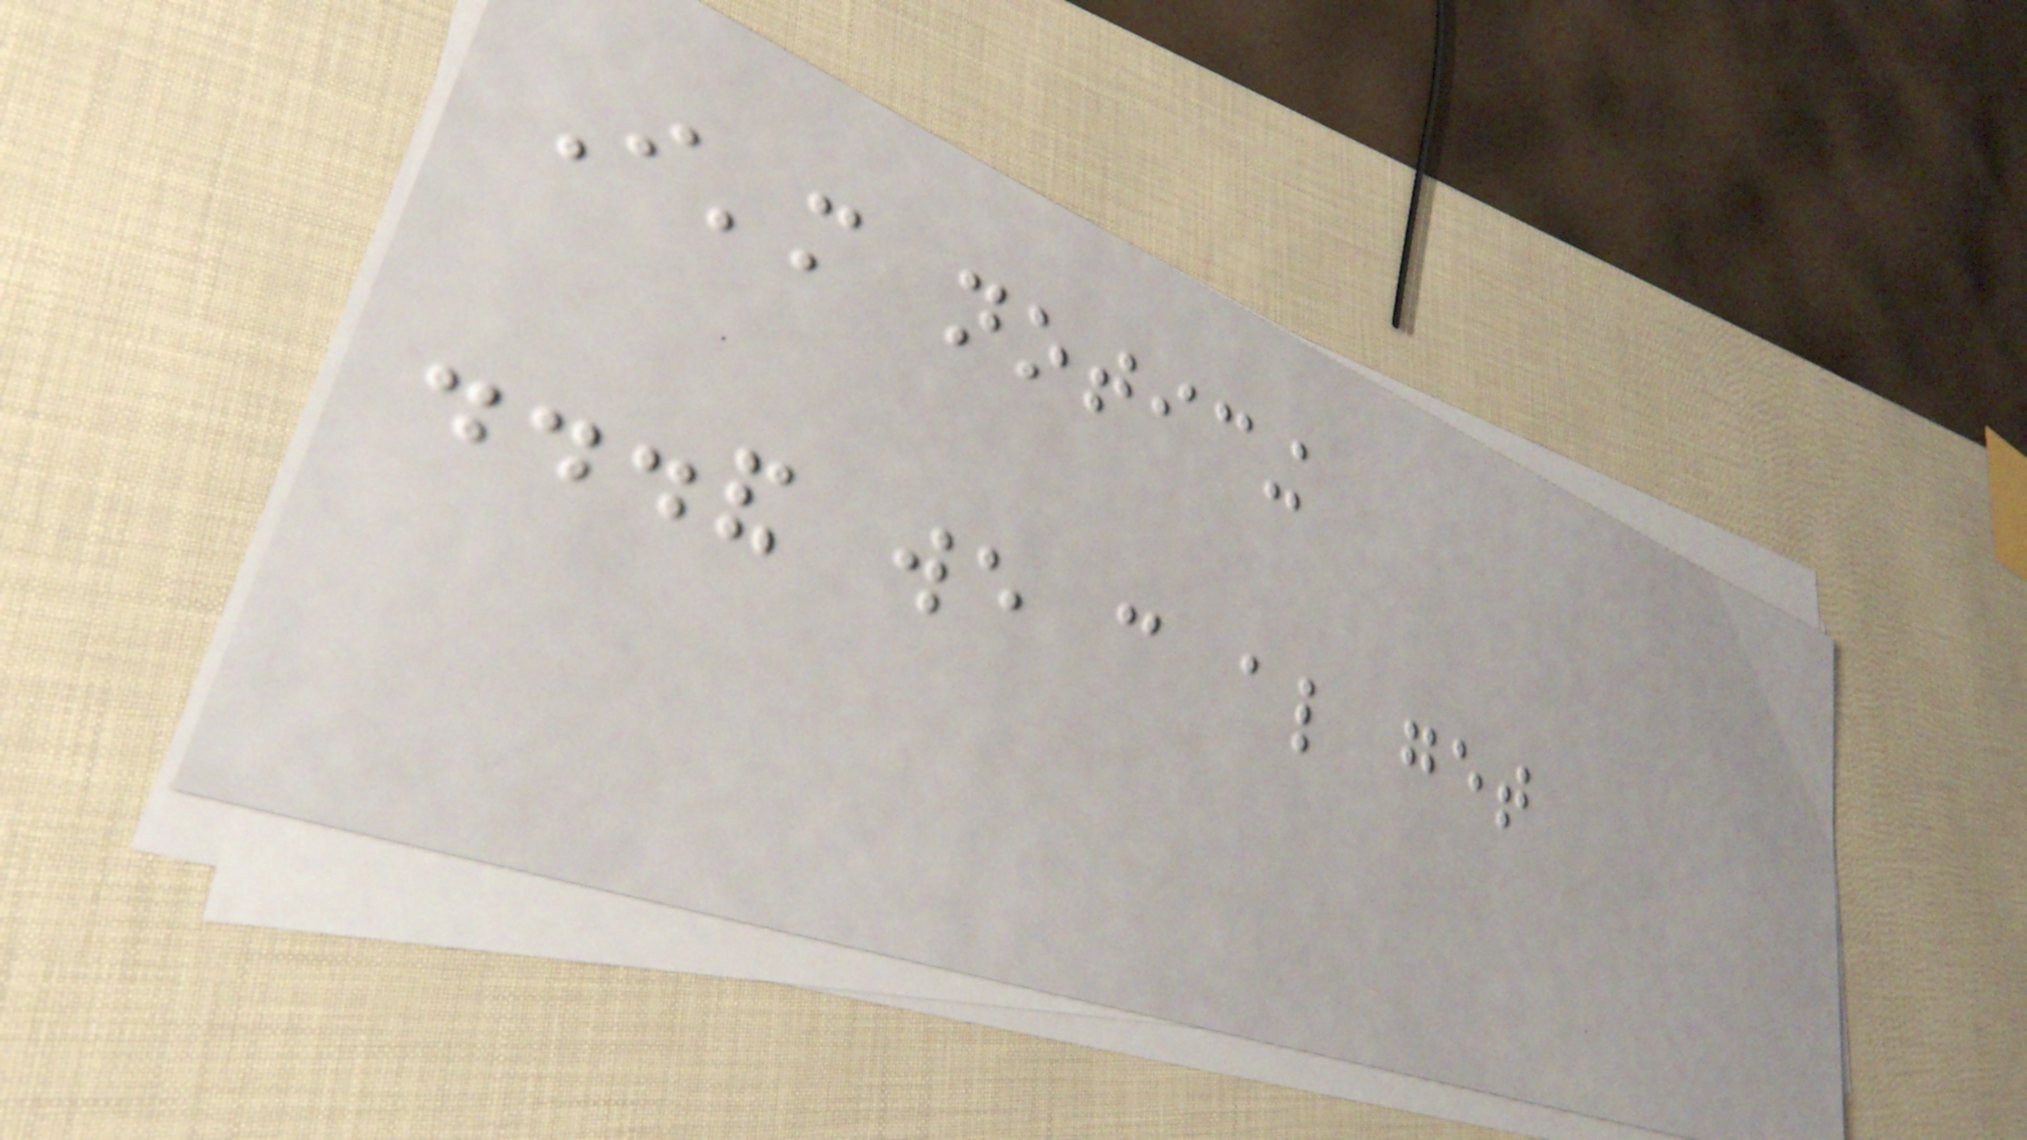I'm noticing
...and we can also get
